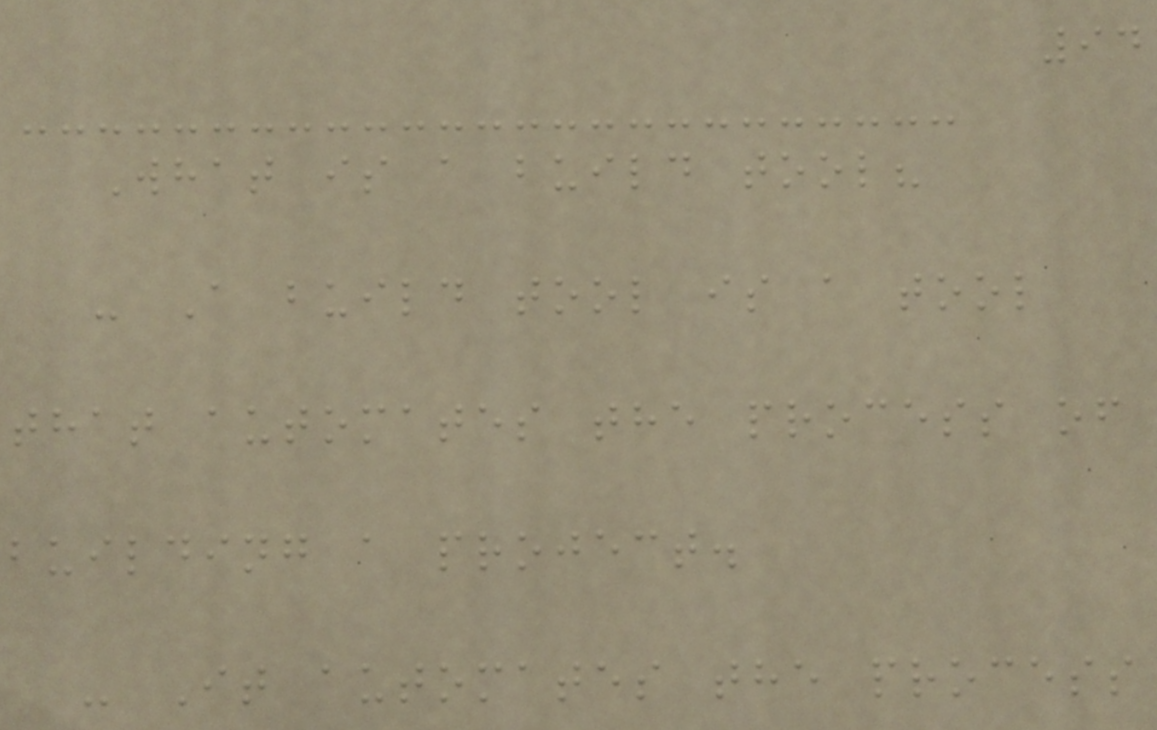94
What is a build tool?
- A build tool is a tool
that automates the process of
building a project.
- It automates the process
